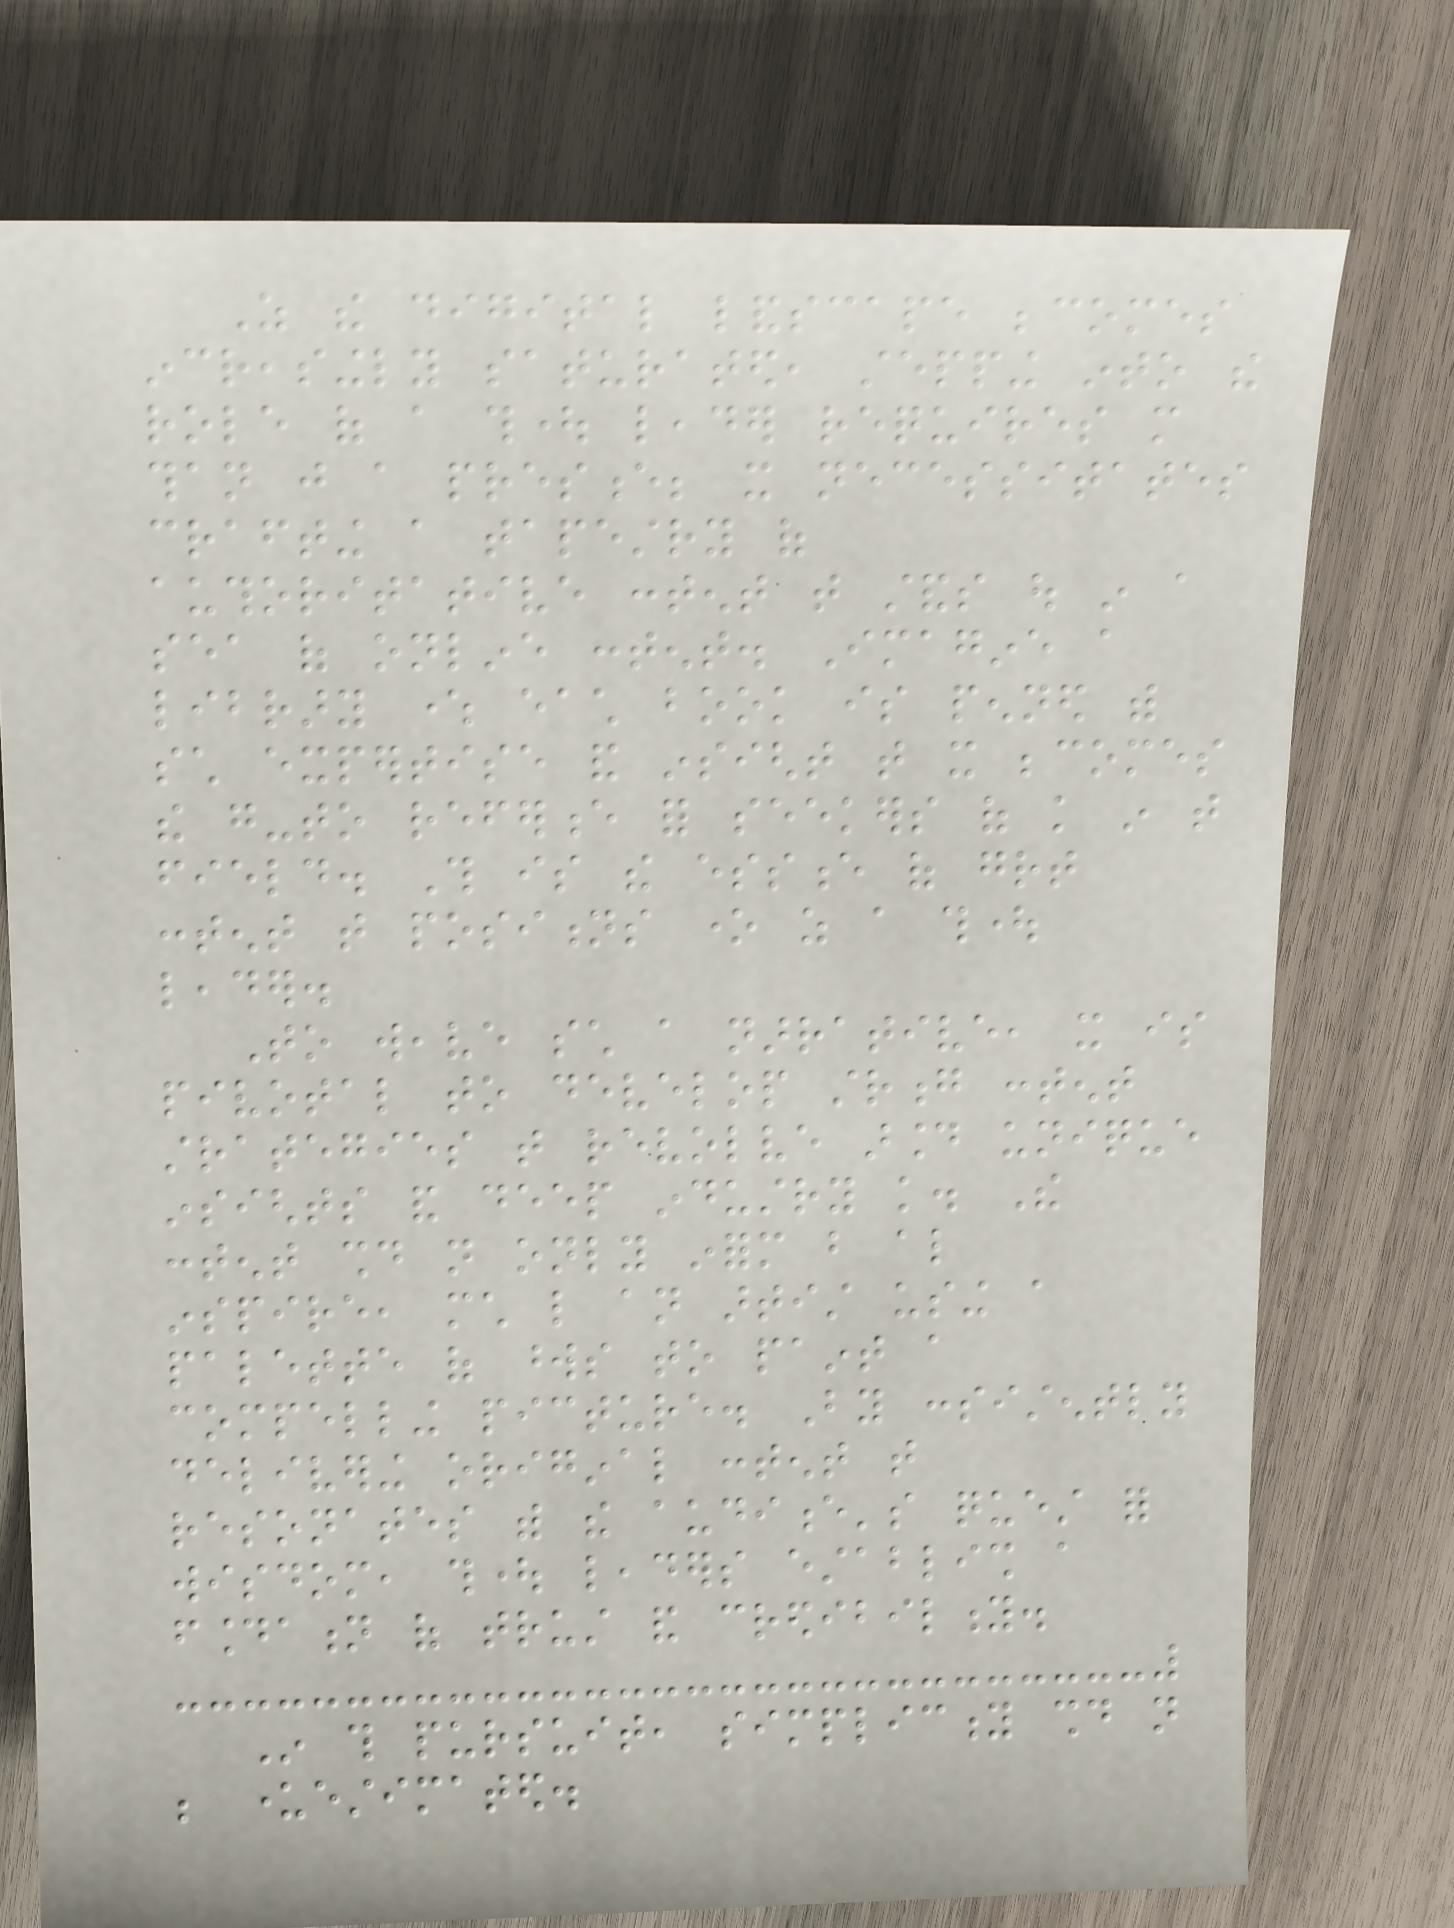As the digital landscape becomes
increasingly saturated, stepping into the
role of a thought leader requires more
than just a presence; it necessitates
crafting a tapestry of
authoritative content that stands out in a
sea of online content. Imagine a
library where each book is penned with
such expertise and insight that it becomes
the go-to reference for seekers of knowledge in that
field. This is the essence of great
content that positions one as a thought
leader.
To weave such a narrative, it is
pivotal to develop strong content
strategies that revolve around unique
insights and deep industry knowledge. The
content should not only inform but also
inspire, much like an artist using a
palette of words to paint a
compelling picture. By consistently
delivering original content that
resonates with the audience's quest for
wisdom, thought leaders establish a
foundation of trust and credibility.
In this pursuit, simplicity should not
be underestimated.
